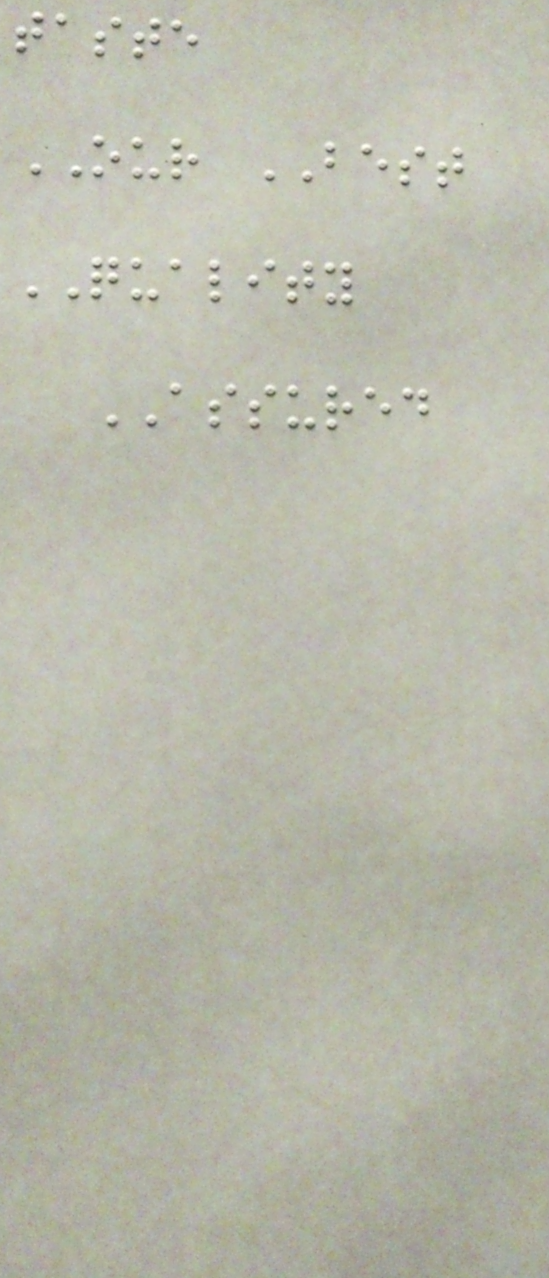taste
OUR BEST
QUALITY
ASSURED
